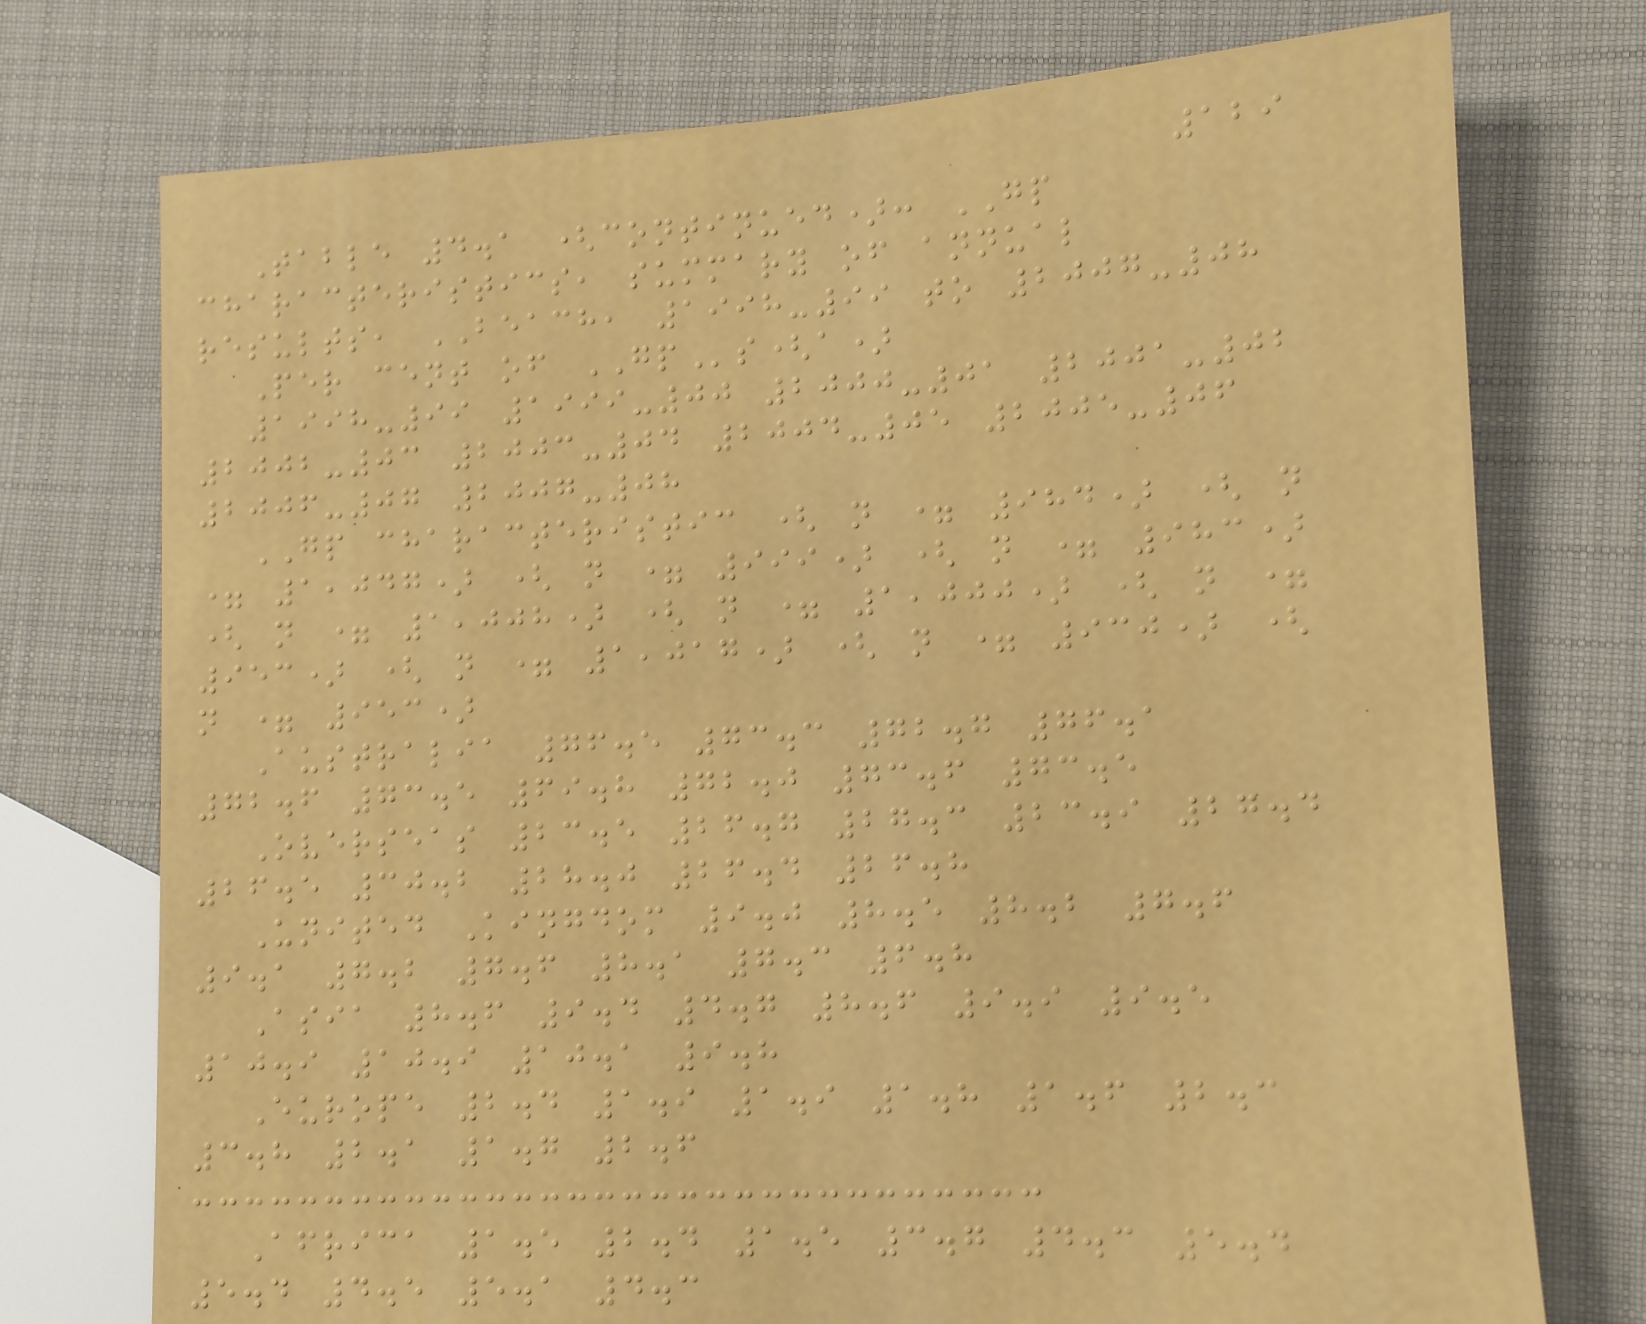129
Table 4.1 (continued): GP
characteristics, summary of annual
results, BEACH, 1998-99 to 2007-08
Per cent of GPs(a)
1998-99 1999-00 2000-01 2001-02
2002-03 2003-04 2004-05 2005-06
2006-07 2007-08
GP characteristic ( n = 984) ( n
= 1,047) ( n = 999) ( n = 983)
( n = 1,008) ( n = 1,000) ( n =
953) ( n = 1,017) ( n = 930) (
n = 953)
Australia 76.5 73.3 72.7 76.1
72.6 73.5 69.8 72.0 73.6 73.5
Overseas 23.5 26.7 27.3 23.9 27.4
26.5 30.2 28.0 26.4 26.8
United Kingdom 9.0 8.5 8.2 7.6
9.1 7.2 7.6 8.1 7.3 6.8
Asia 8.6 9.4 4.7 8.6 9.9 9.5
10.9 10.9 10.1 9.8
Europe 2.4 1.9 1.9 1.8 1.6 2.3
3.8 2.1 1.7 2.6
Africa 1.5 2.4 1.5 3.7 4.3 5.4
5.4 4.5 5.1 4.3
